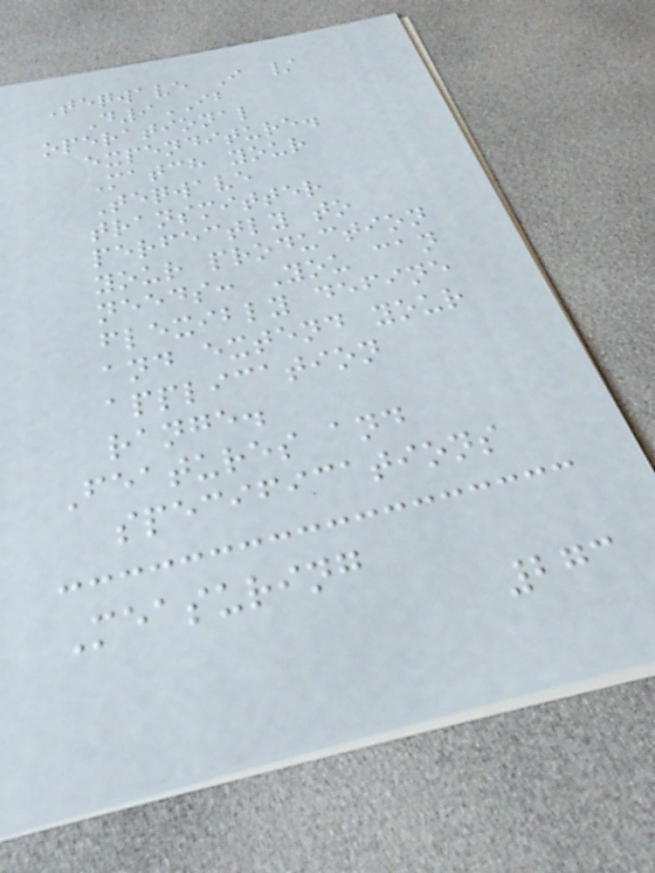Teqwave I /
D9IB
operational
expenditure.
Match your
Teqwave
transmitter
perfectly to
your production
needs: You can
flexibly define
and extend your
application
range.
Features and
specifications
Measuring
273
